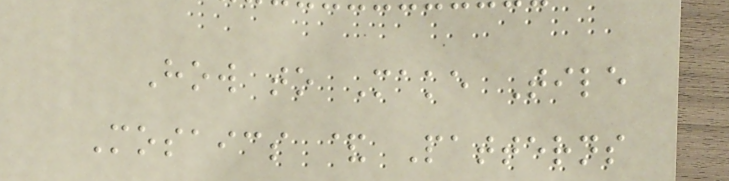How to Make Tile
Mosaics & Patterns
